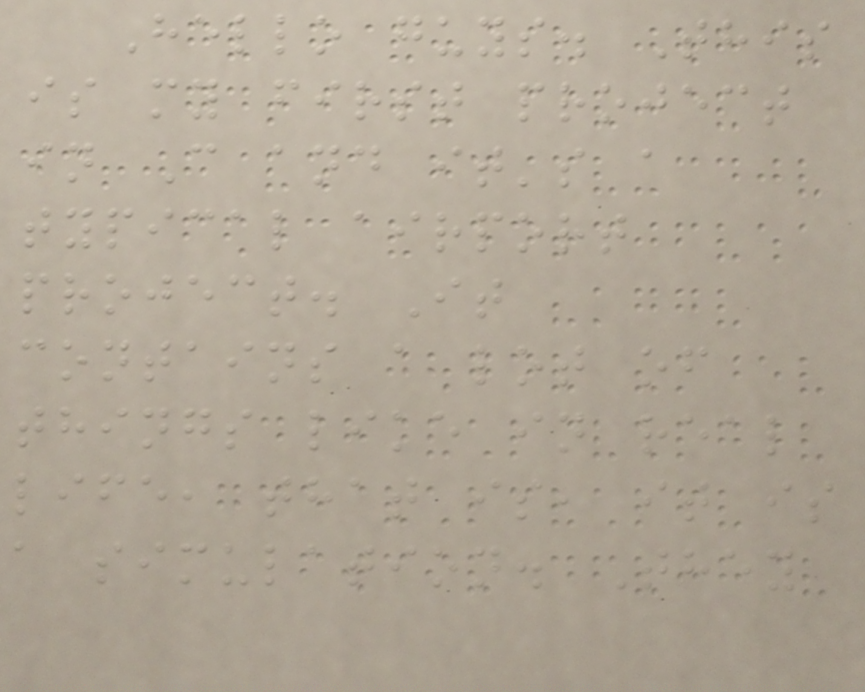Hello guys. This
is my first project
in C and it's a
typical airport
project. It
contains a lot of
things like in real
life, that is, it is
a simulation. They
